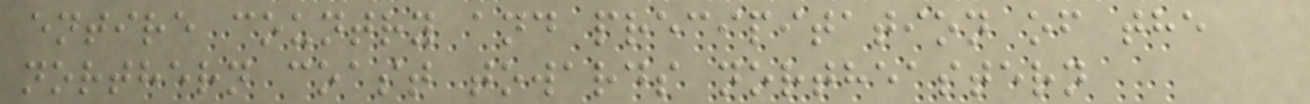entire country and precipitation of the
northern coast towards northeastern
